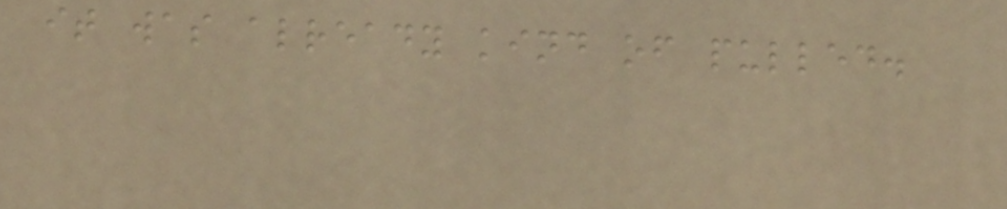it was already kind of pulled.
